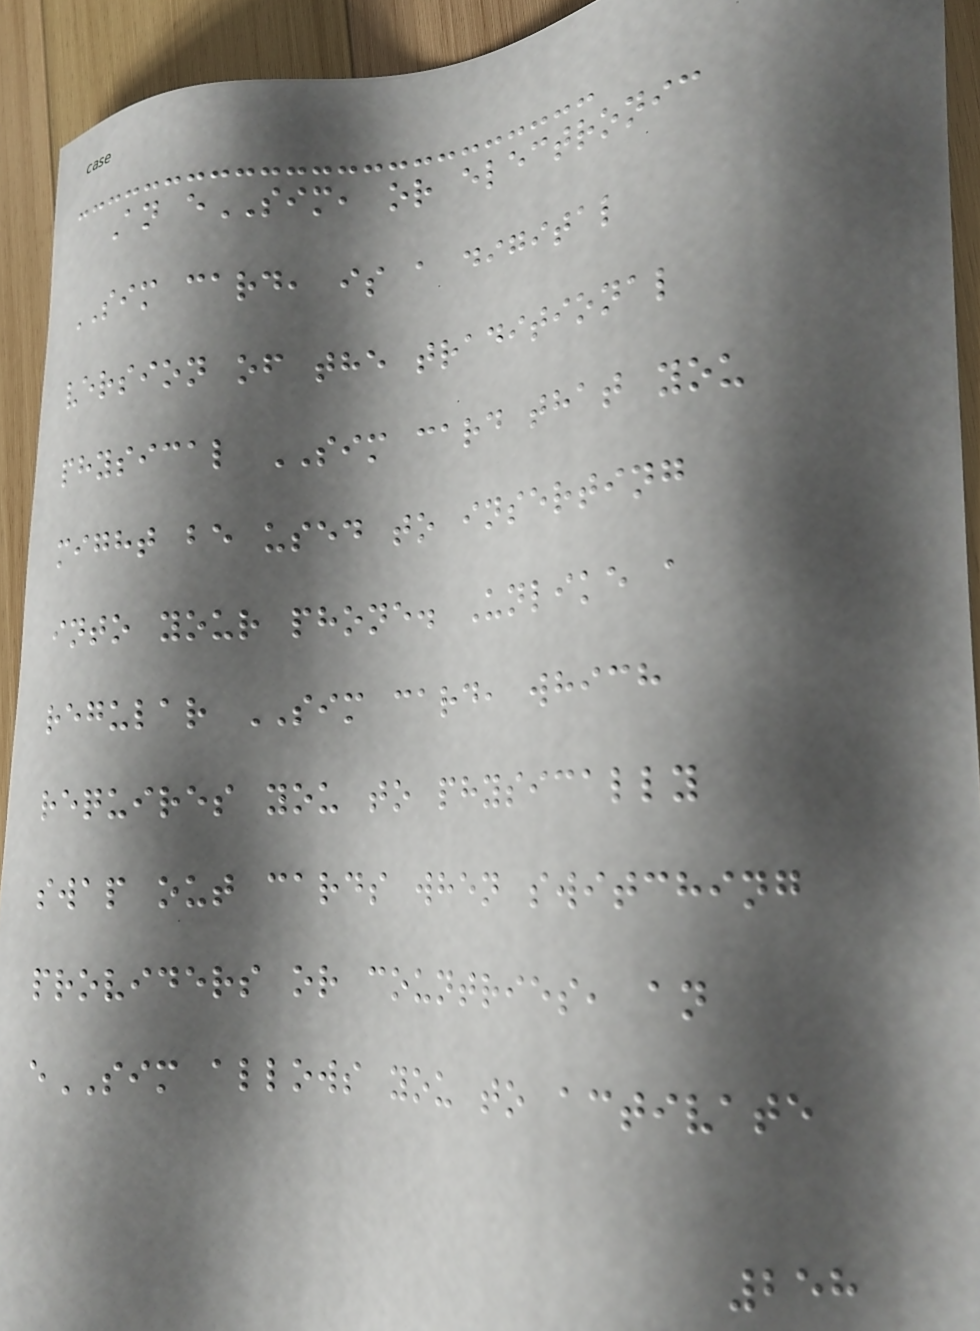An eSIM, or electronic
SIM card, is a digital
version of the traditional
physical SIM card that you
might be used to inserting
into your phone. Unlike a
regular SIM card, which
requires you to physically
swap out cards when switching
providers or countries, an
eSIM allows you to activate
258
